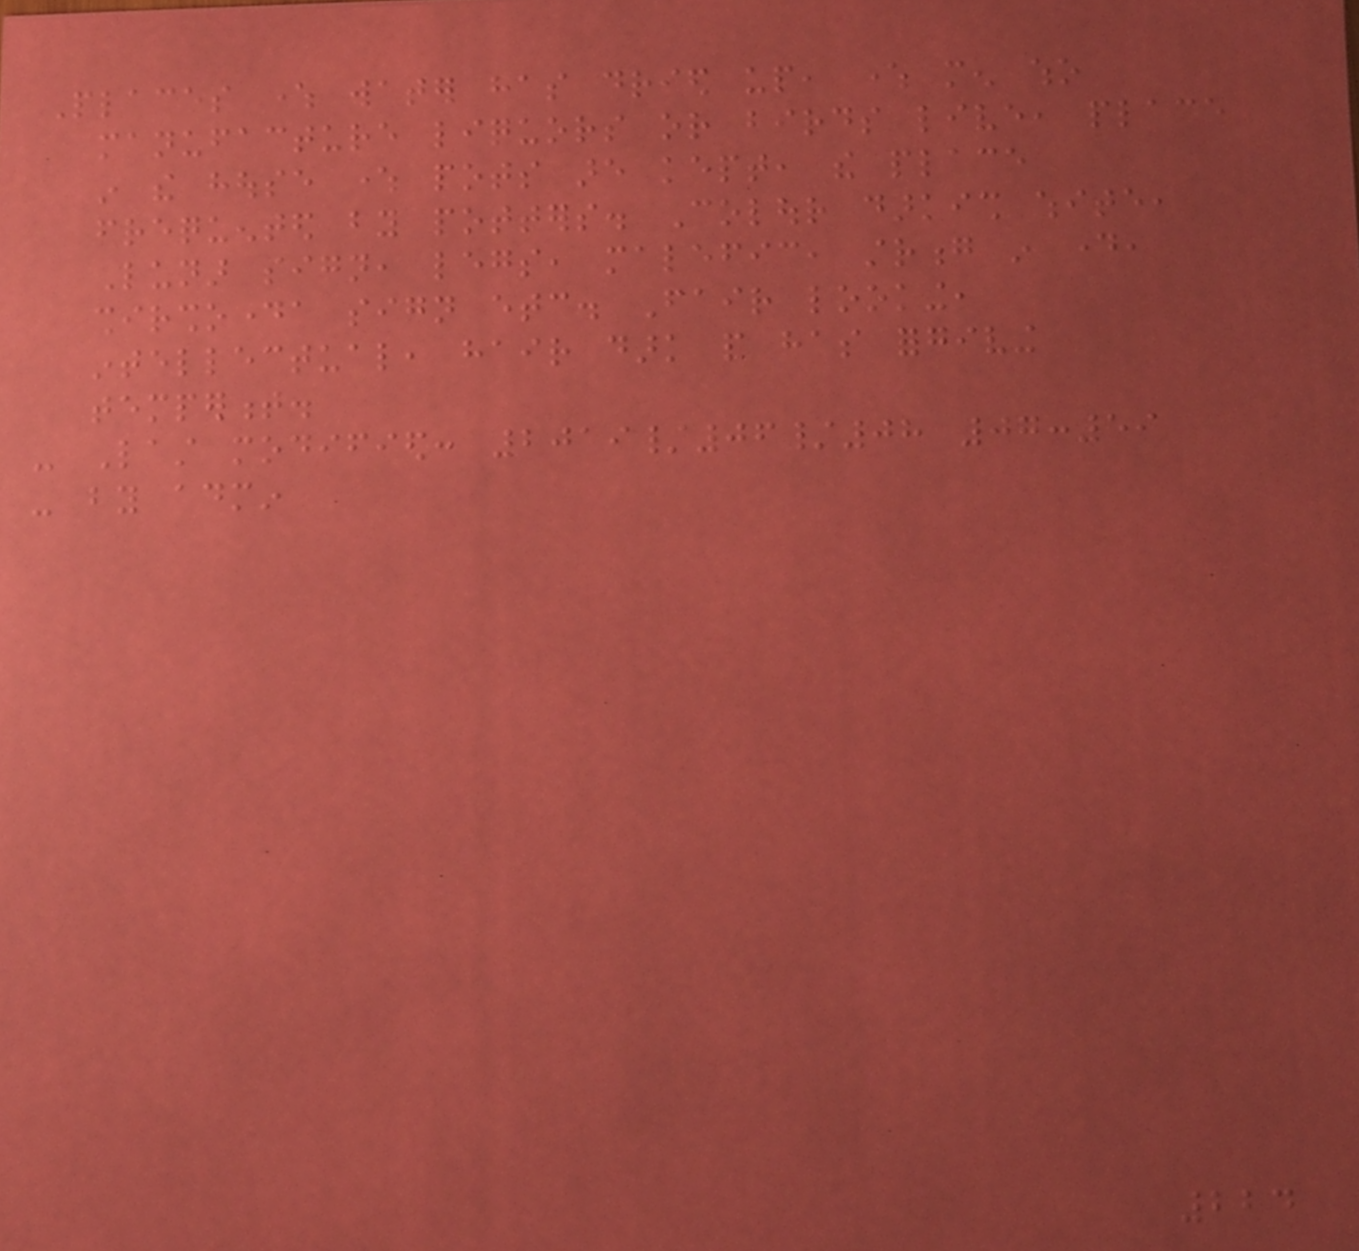Places where water has dried up, where men who
manufacture liquors or birds live, place
in the house where pots are kept, the place
frequented by potters. Colour darkish white,
Lunar sign, legs, malefic, strong in day,
shirshodaya sign etc. Fair looking,
intellectual, hair dark and has forgiving
temperment.
- Last modified: 2019/06/08 07:59
- by admin
224
